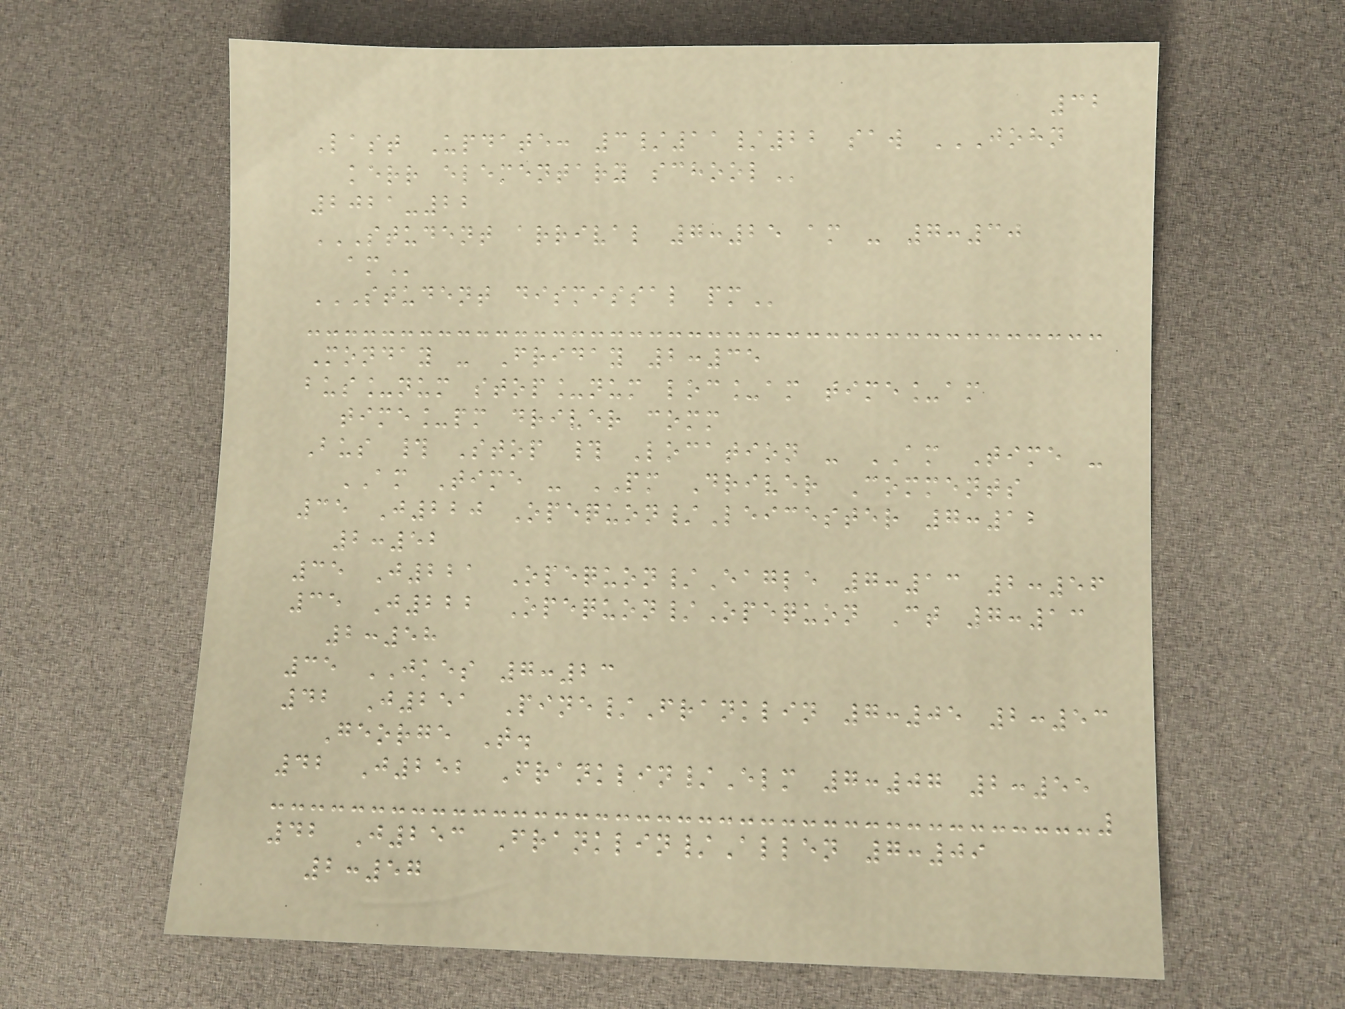32
Last Update: 3/11/22 saw JOHN
KERR ELEMENTARY SCHOOL
2021-22
STUDENT ARRIVAL 7:25 AM - 7:30
AM
STUDENT DISMISSAL PM
Monday - Friday 2:35
bus_num stop_num loc_am time_am
time_pm driver comm
Bus # Stop # Location - AM Time -
AM Time - PM Driver Comments
35 J220 Opequon/Leicester 7:12
2:52
35 J221 Opequon/Eagle 7:13 2:56
35 J222 Opequon/Opequon Ct 7:13
2:58
35 JKES 7:23
42 J251 Pine/Franklin 7:05 2:53
George T.
42 J252 Franklin/Elm 7:07 2:55
42 J253 Franklin/Allen 7:09
2:57
